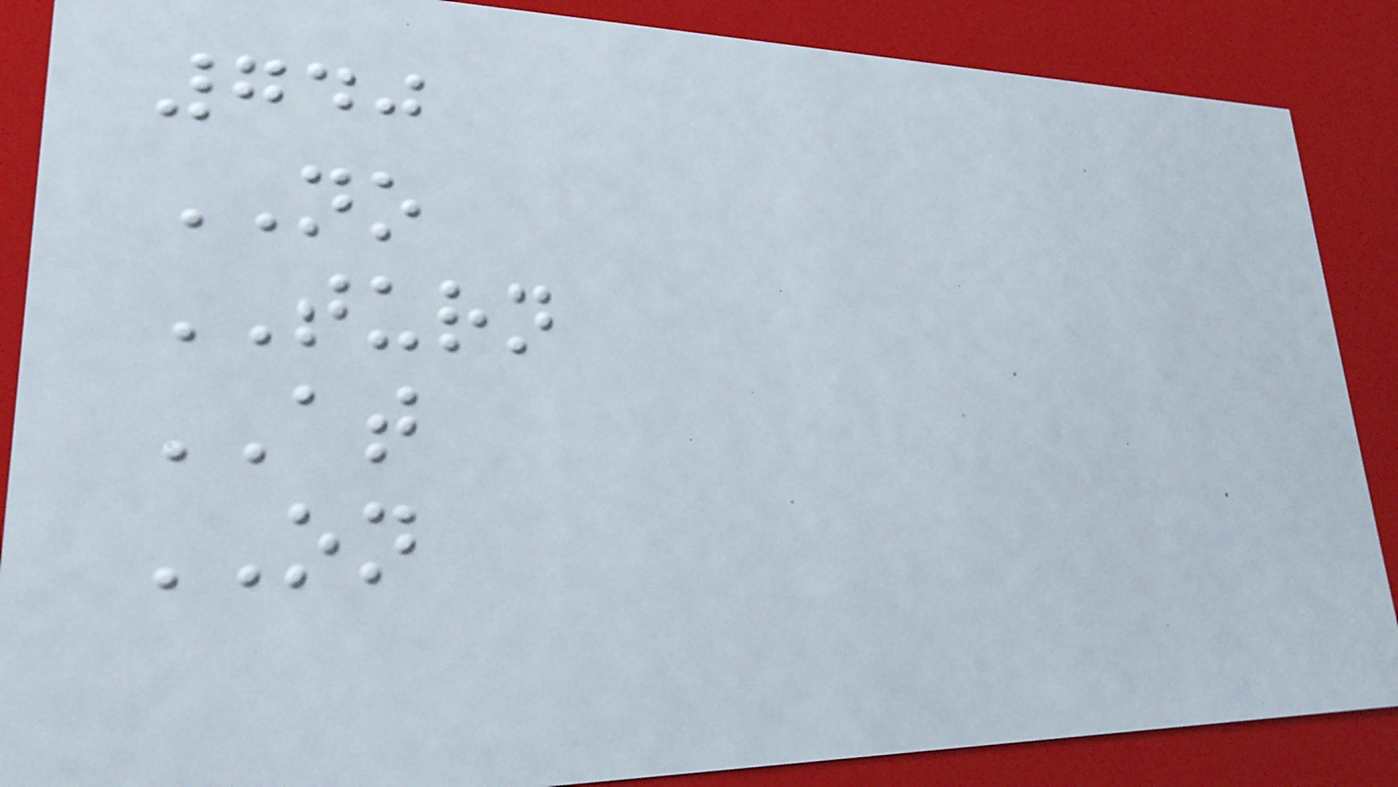740
NO
TURN
AT
ON
